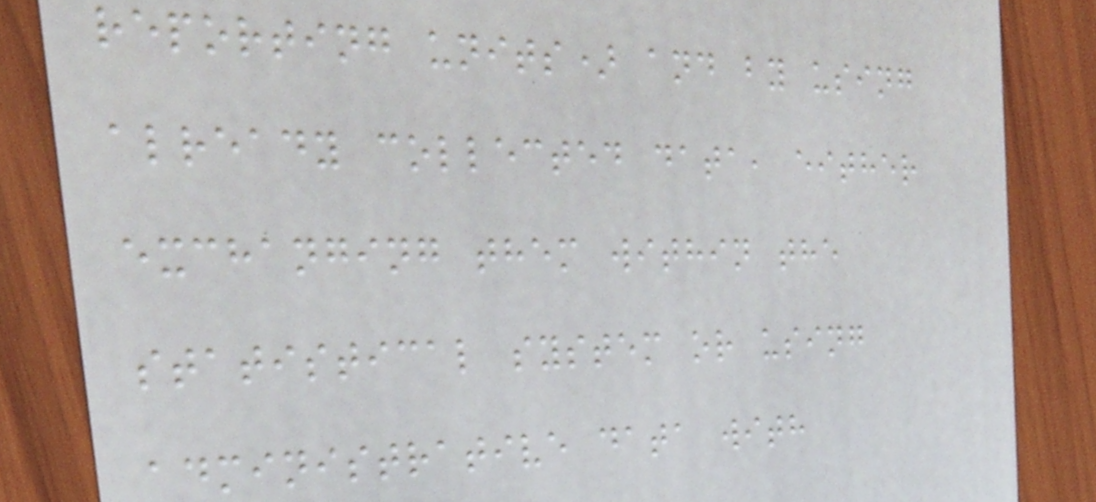reporting units) and by using
already collected data, either
exchanging them within the
statistical system or using
administrative data with
